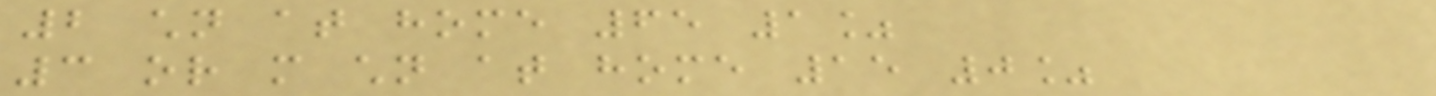2 children at home 65 1%
3 or more children at home 15 0%
